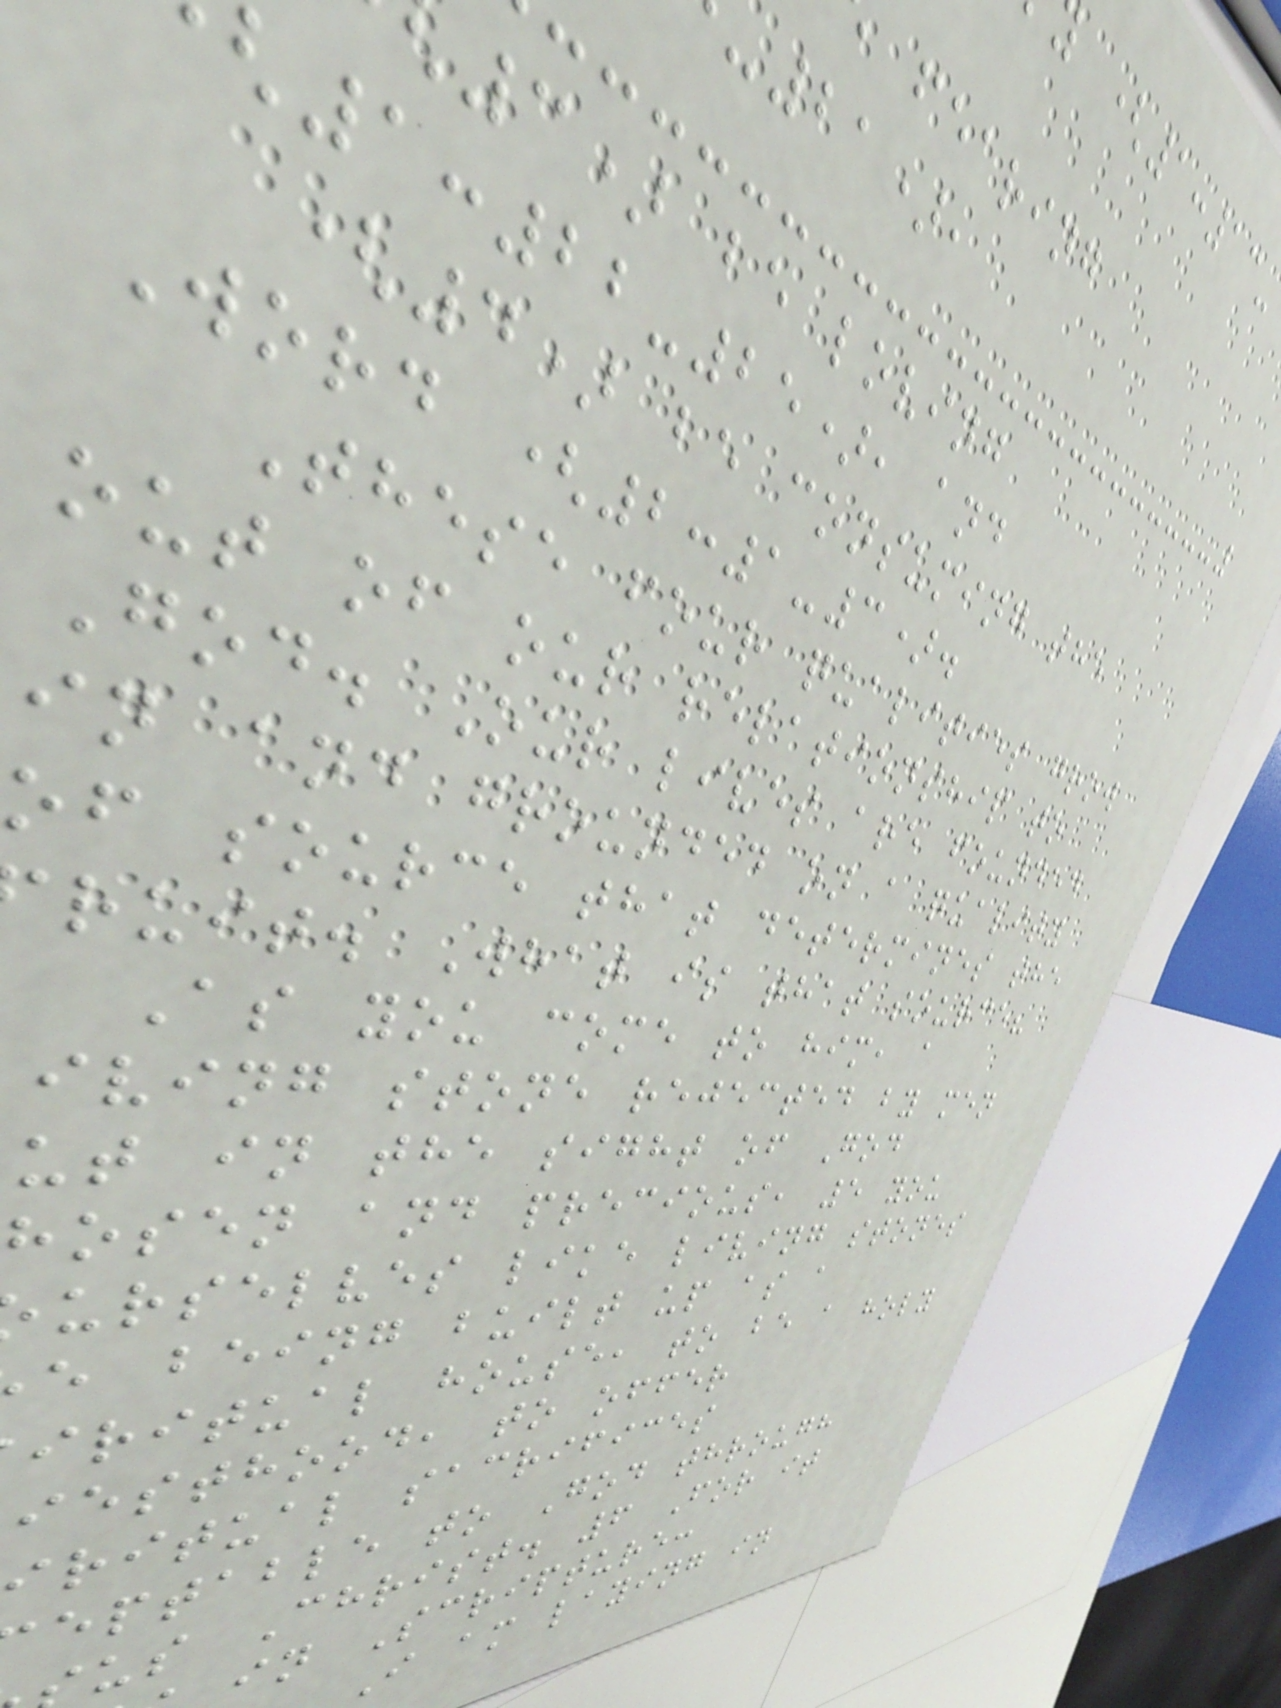(1:13-
fearing
-21),
3) be loving
1:22-25), and
(4) be consuming the
Word (2:1-3).
These four qualities grow
out of our relationship to
God. Our lives are founded
in and grounded on a quality
of source that determines the
ruit. What is that source?
As you come to him, a
iving stone rejected by men
ut in the sight of God
hosen and precious, 5 you
urselves like living stones
e being built up as a
iritual house, to be a holy
iesthood, to offer
iritual sacrifices
eptable to God through
us Christ. 6 For it
in Scripture:
I am laying in
